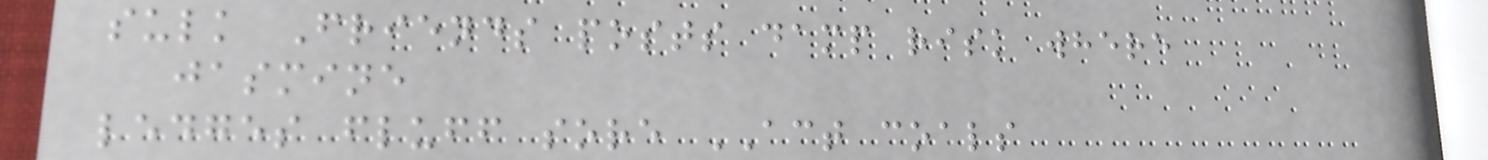sulk Friends posts damp risk where
jasmine
ledges fluff sore ACT coals
